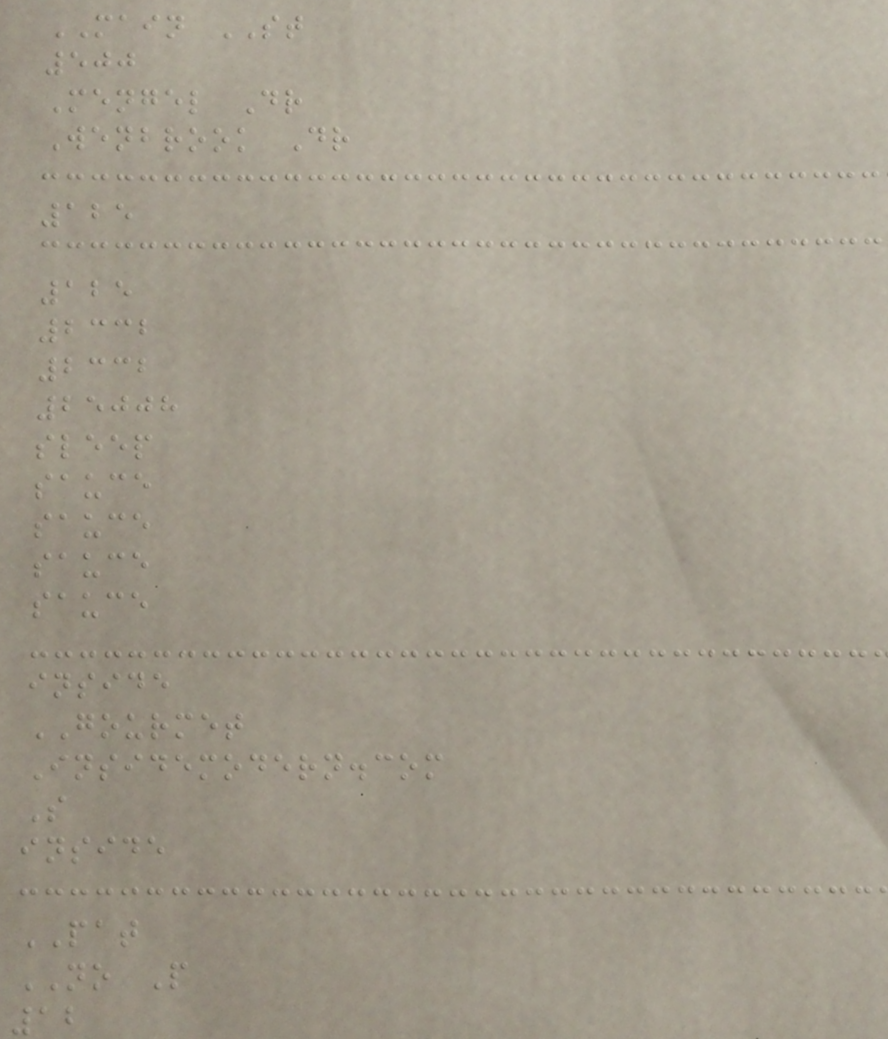MAIN ST
500
Mengel Dr
Wenbrook Dr
125
125
2332
2332
25008
sleep
sauce
sauce
sauce
sauce
inside
GOURMET
Insidemodern.com
S
inside
PAT
NO P
12
